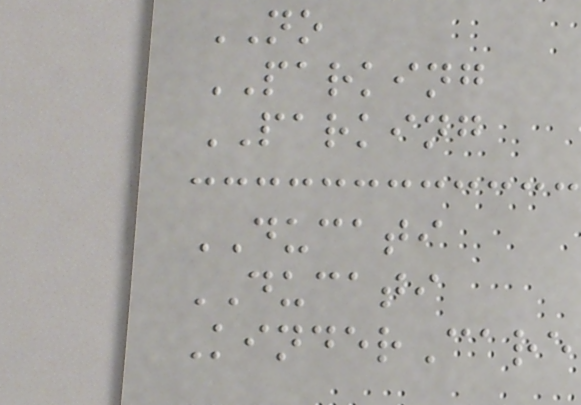NO
PARKING
PARKING
DUCATI
DUCATI
KinderCare
